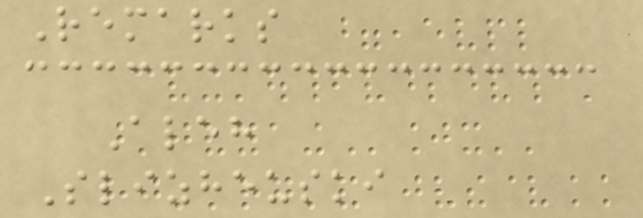Remarks
Aleh
Slizheuski
